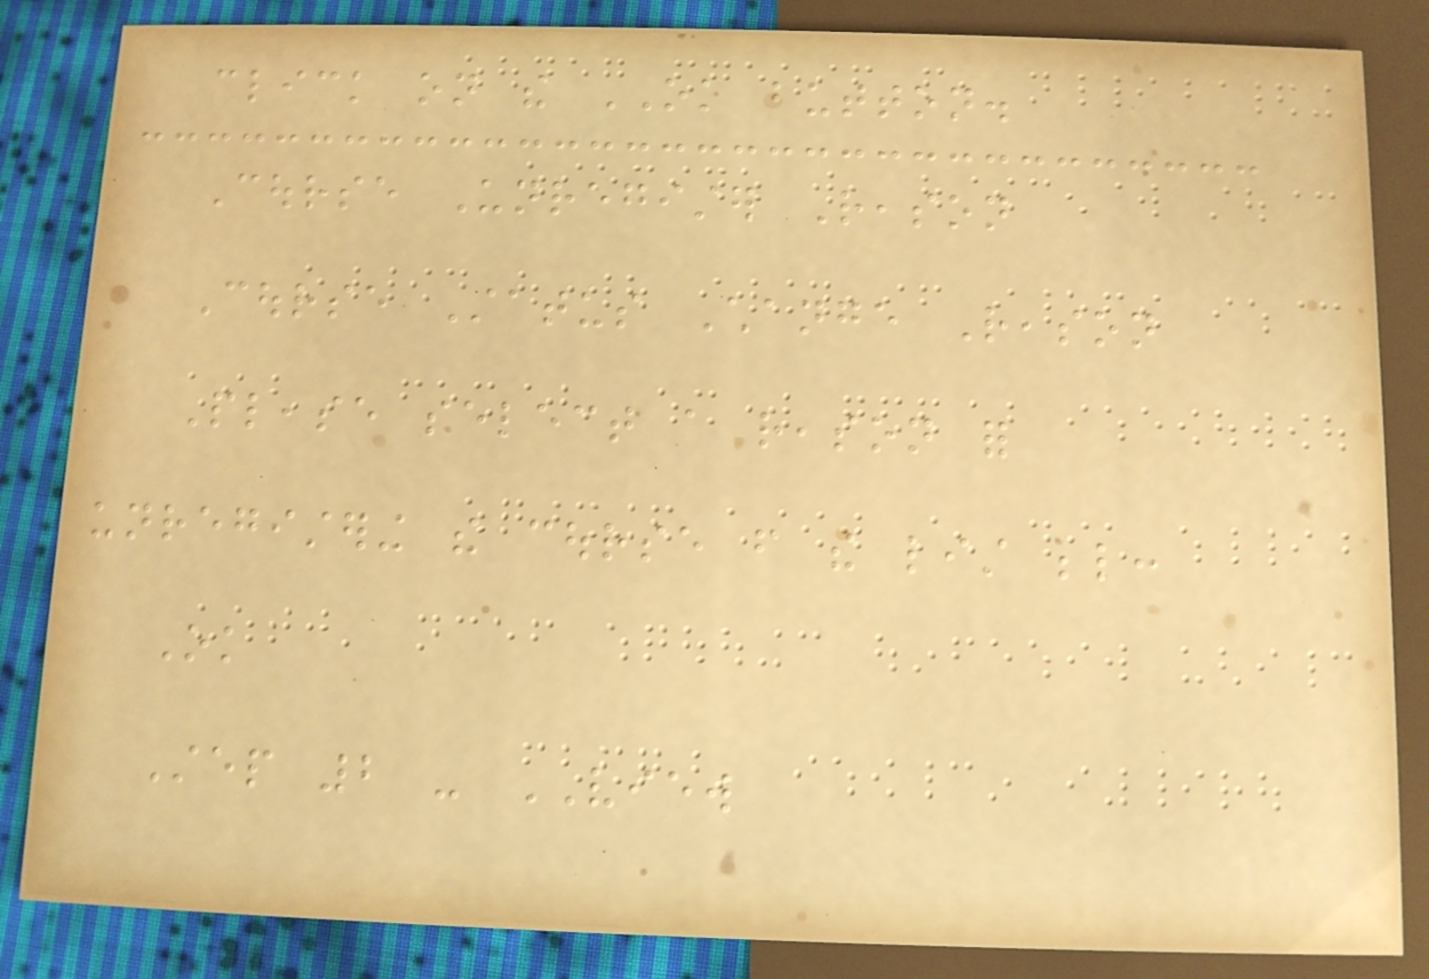click on the OK button.
Course Unregister Reason
Course Status Change Reason
Please select a reason for
unregistering the course from the list below:
Ok
Step 2 - VIEW
